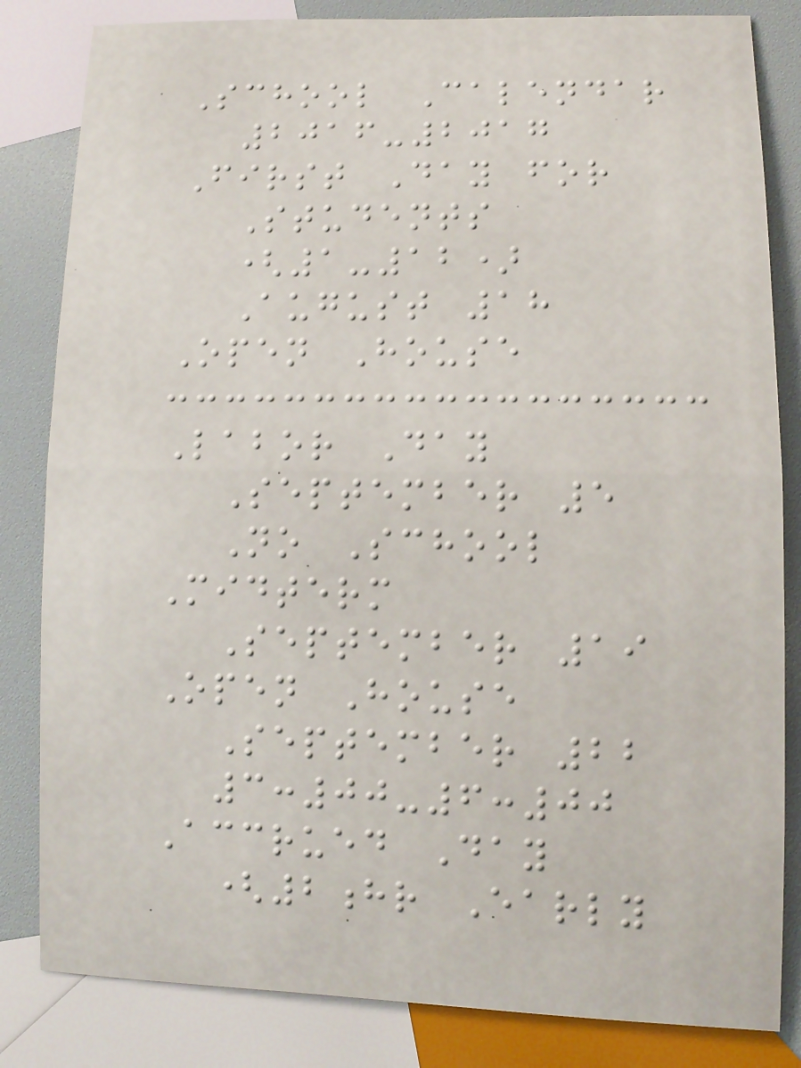School Calendar
2016-2017
First Day for
Students
(1-12)
August 18
Open House
Labor Day
September 5
No School
Midterm
September 19
Open House
September 22
3:00-6:00
Accrued Day
(2hr Early
